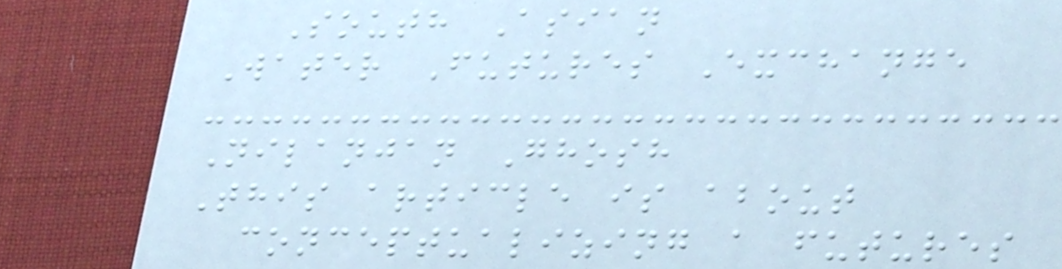South Asian
Water Futures Exchange
Nilanjan Ghosh
This article is about
conceptualizing a futures
